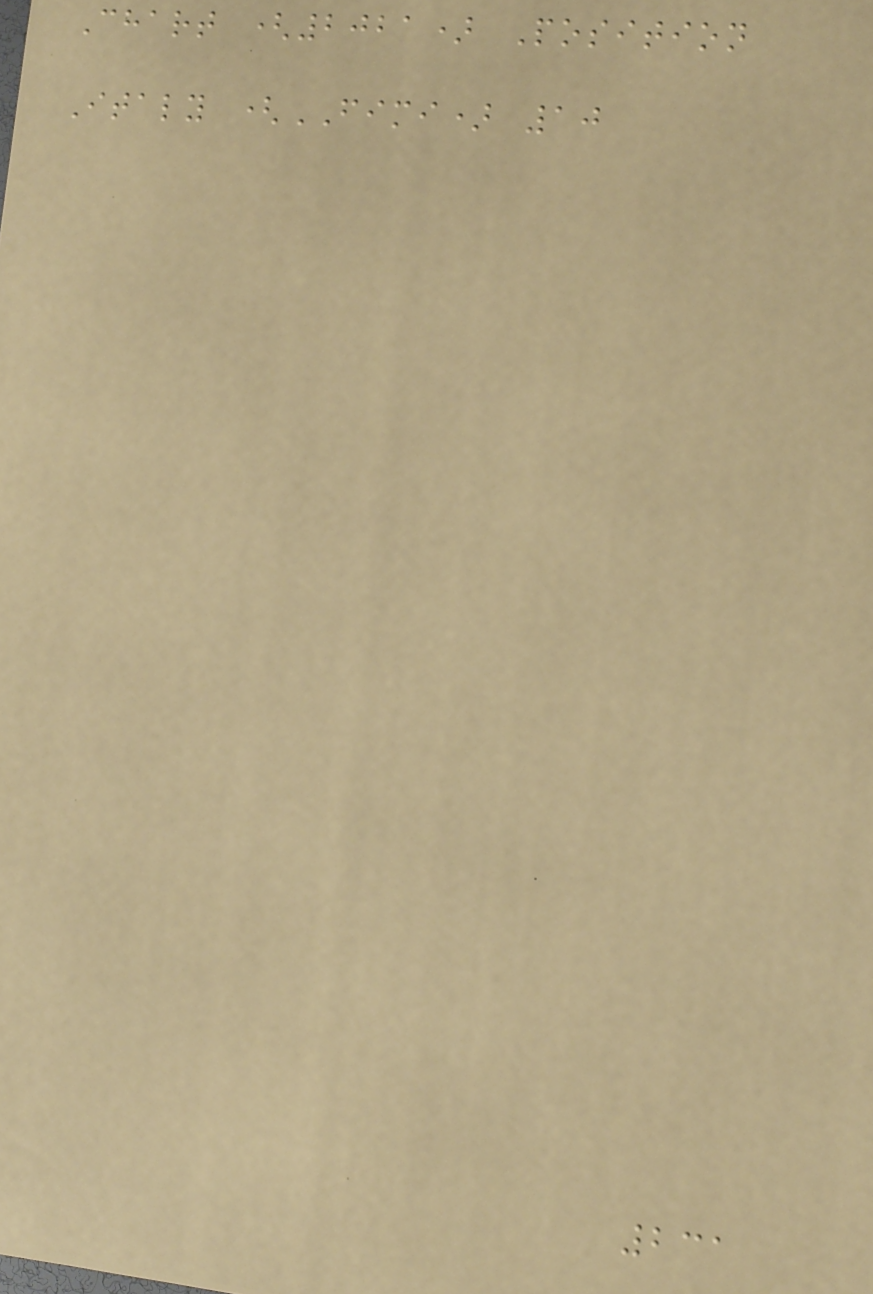Chart (2021) Position
Italy (FIMI) 10
231
